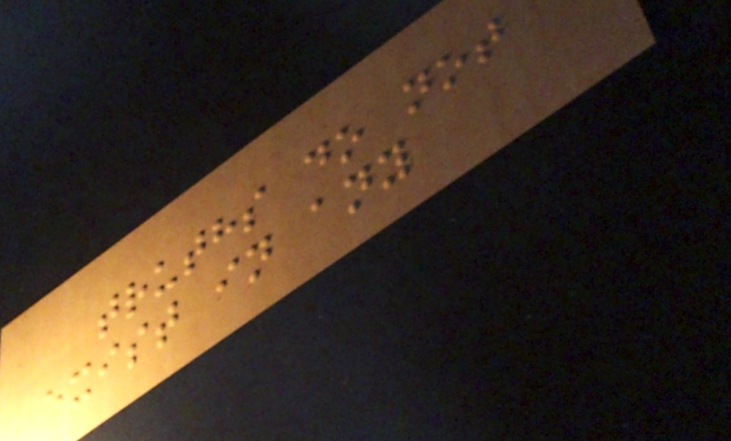truths do not
exist in any
